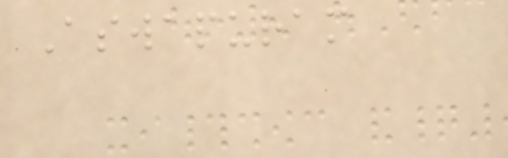Aswapuram
